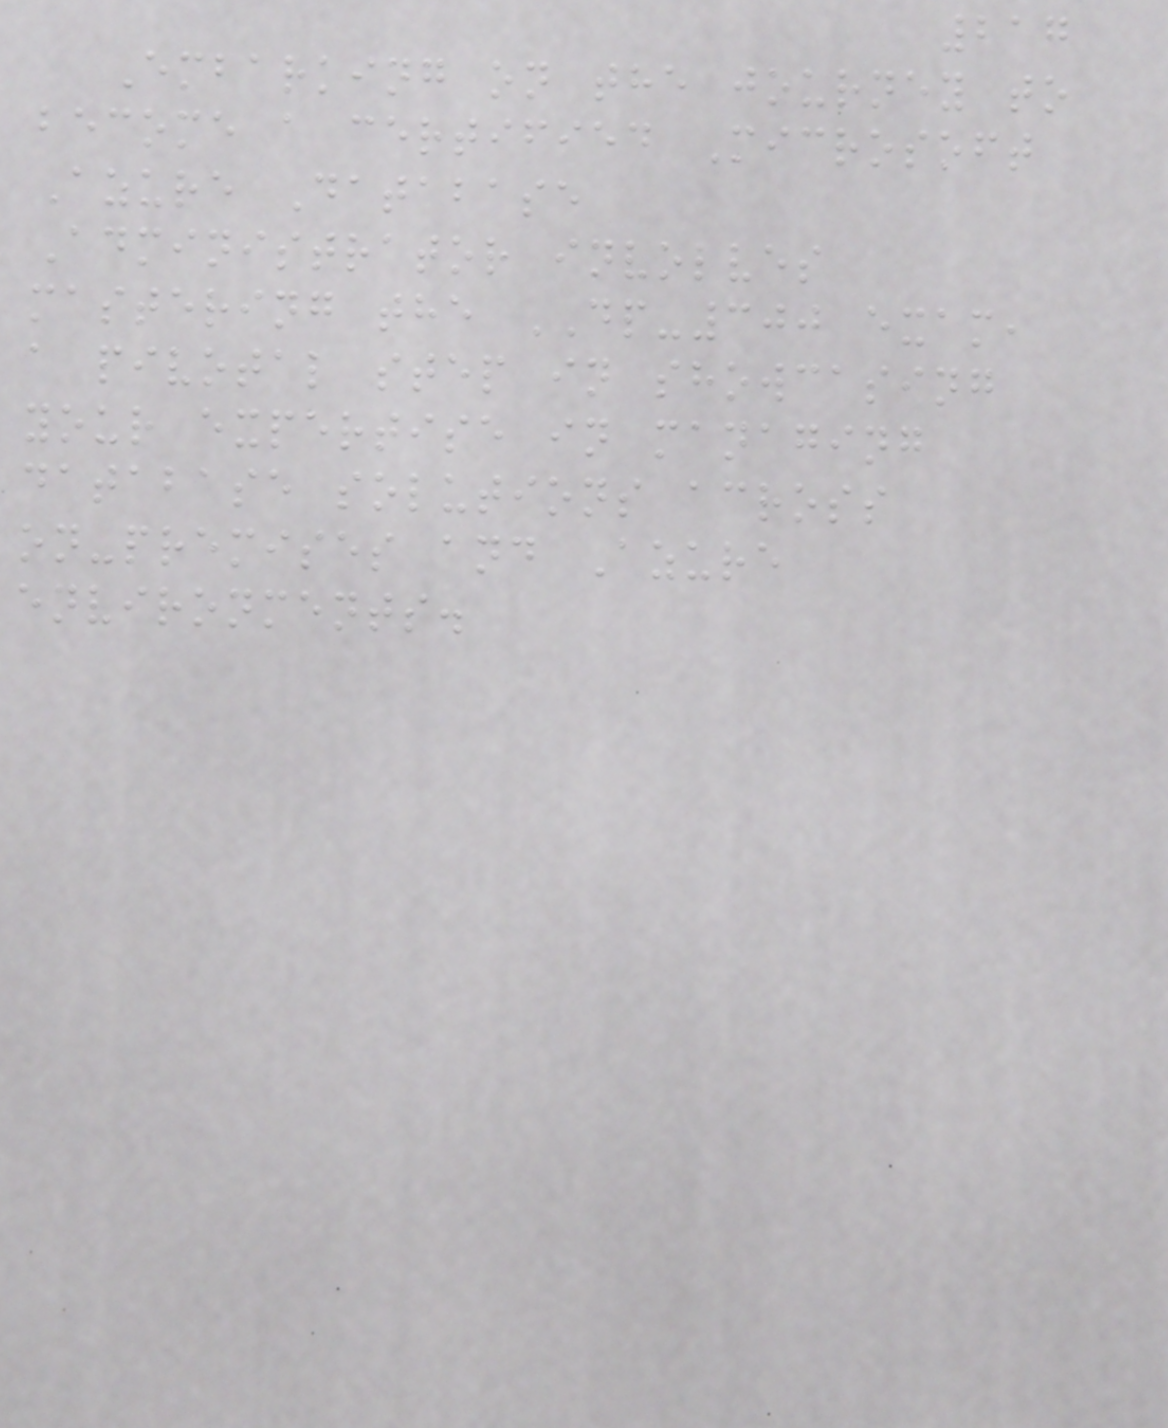217
Embarking on the journey to
become a certified Microsoft
Azure Database
Administrator involves
mastering the DP-300 exam,
a pivotal step in showcasing
your expertise in managing
database solutions across
on-premises and Azure
environments.
